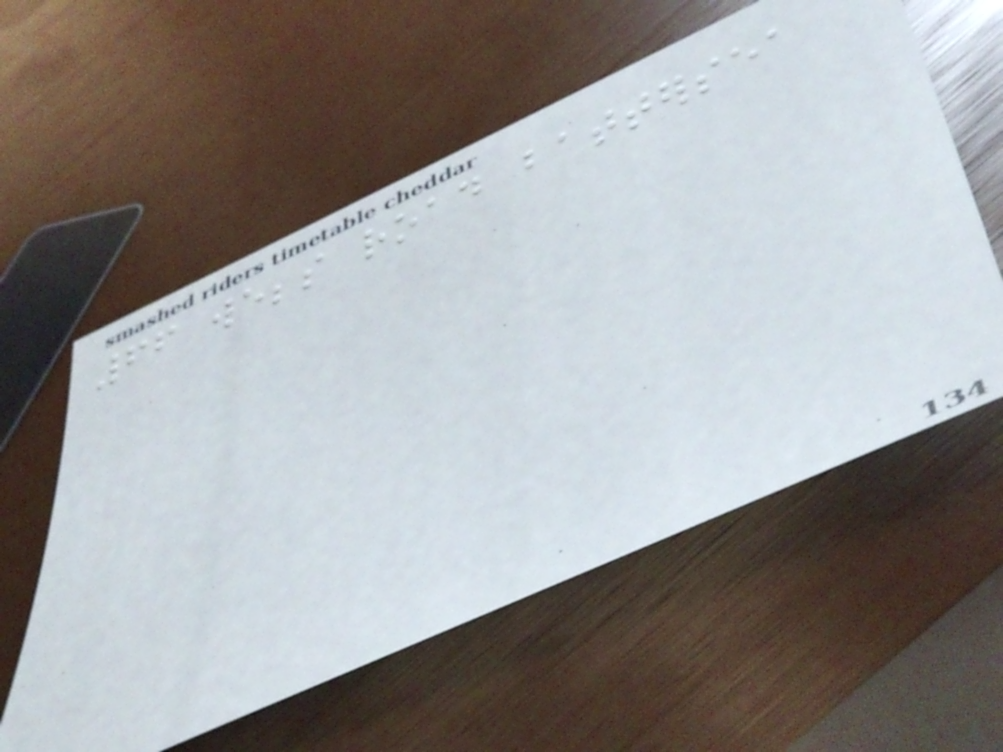66 webbs road battersea
